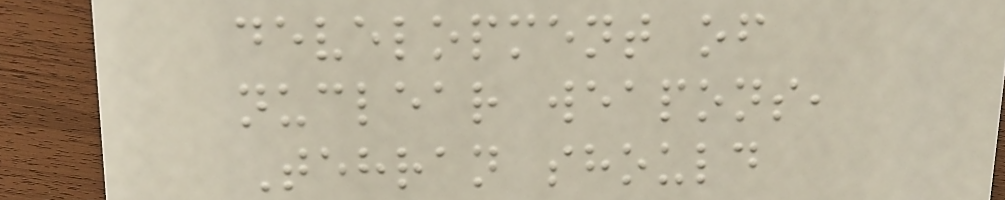development of
nuclear weapons,
Tehran should
